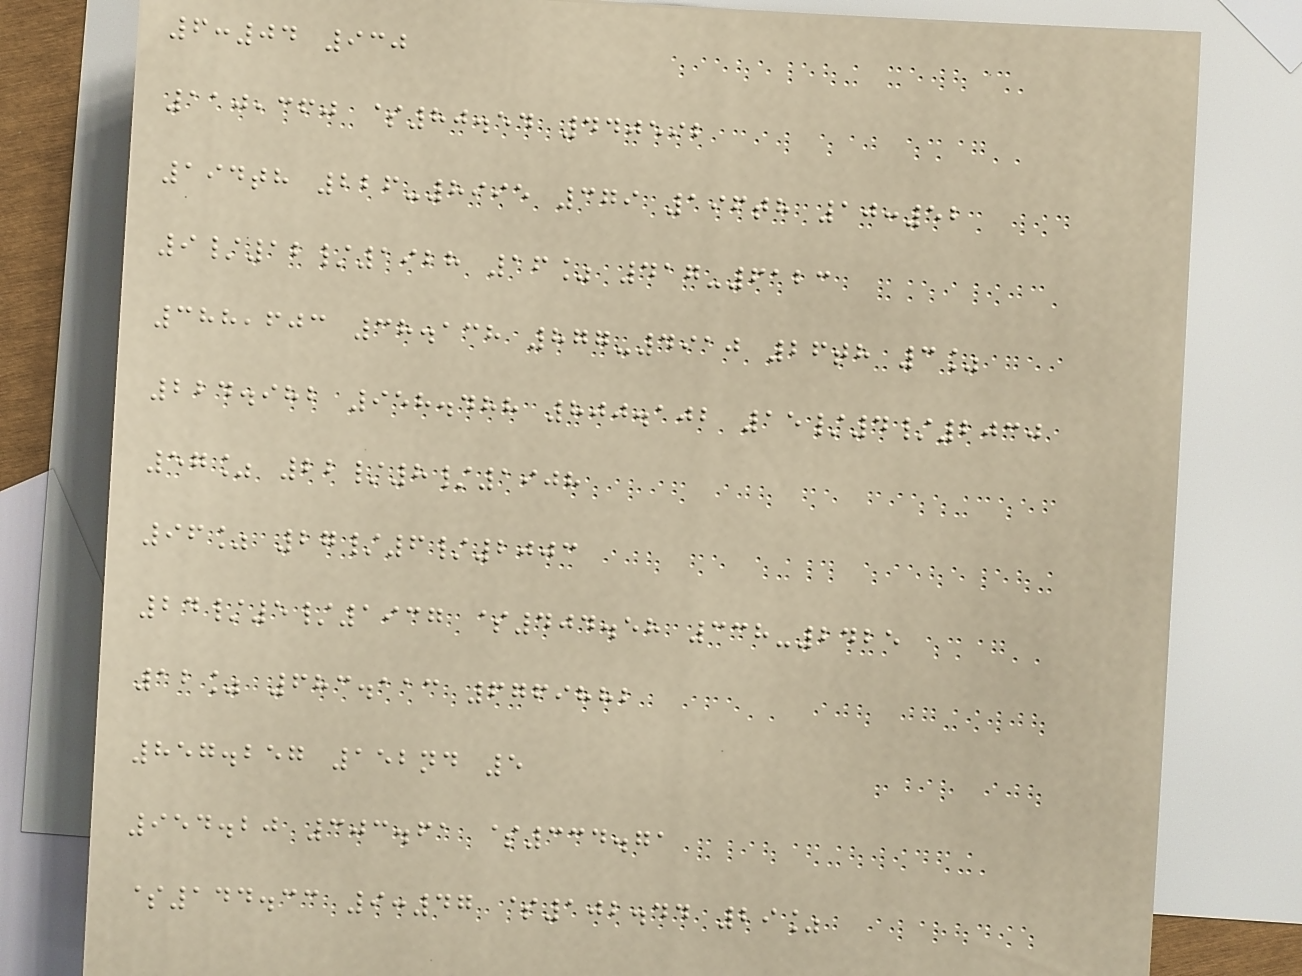6:04 930
110,360 $80.54 440592
194th 226-8995 379 196th 10:52
9/12/1928 16% 417-6123
388,603 38.138 877-4910 26th 3%
224.982 958.488 800.102 15/4/2030
57% 22/8/1908
96% 27/6/2003
24/5/1937 $404.58 338-2425
12% 683.113 6769882
857.257 152nd 5
954.20 303.61 $334.71
$144.33 9:47 $102.44 29%
